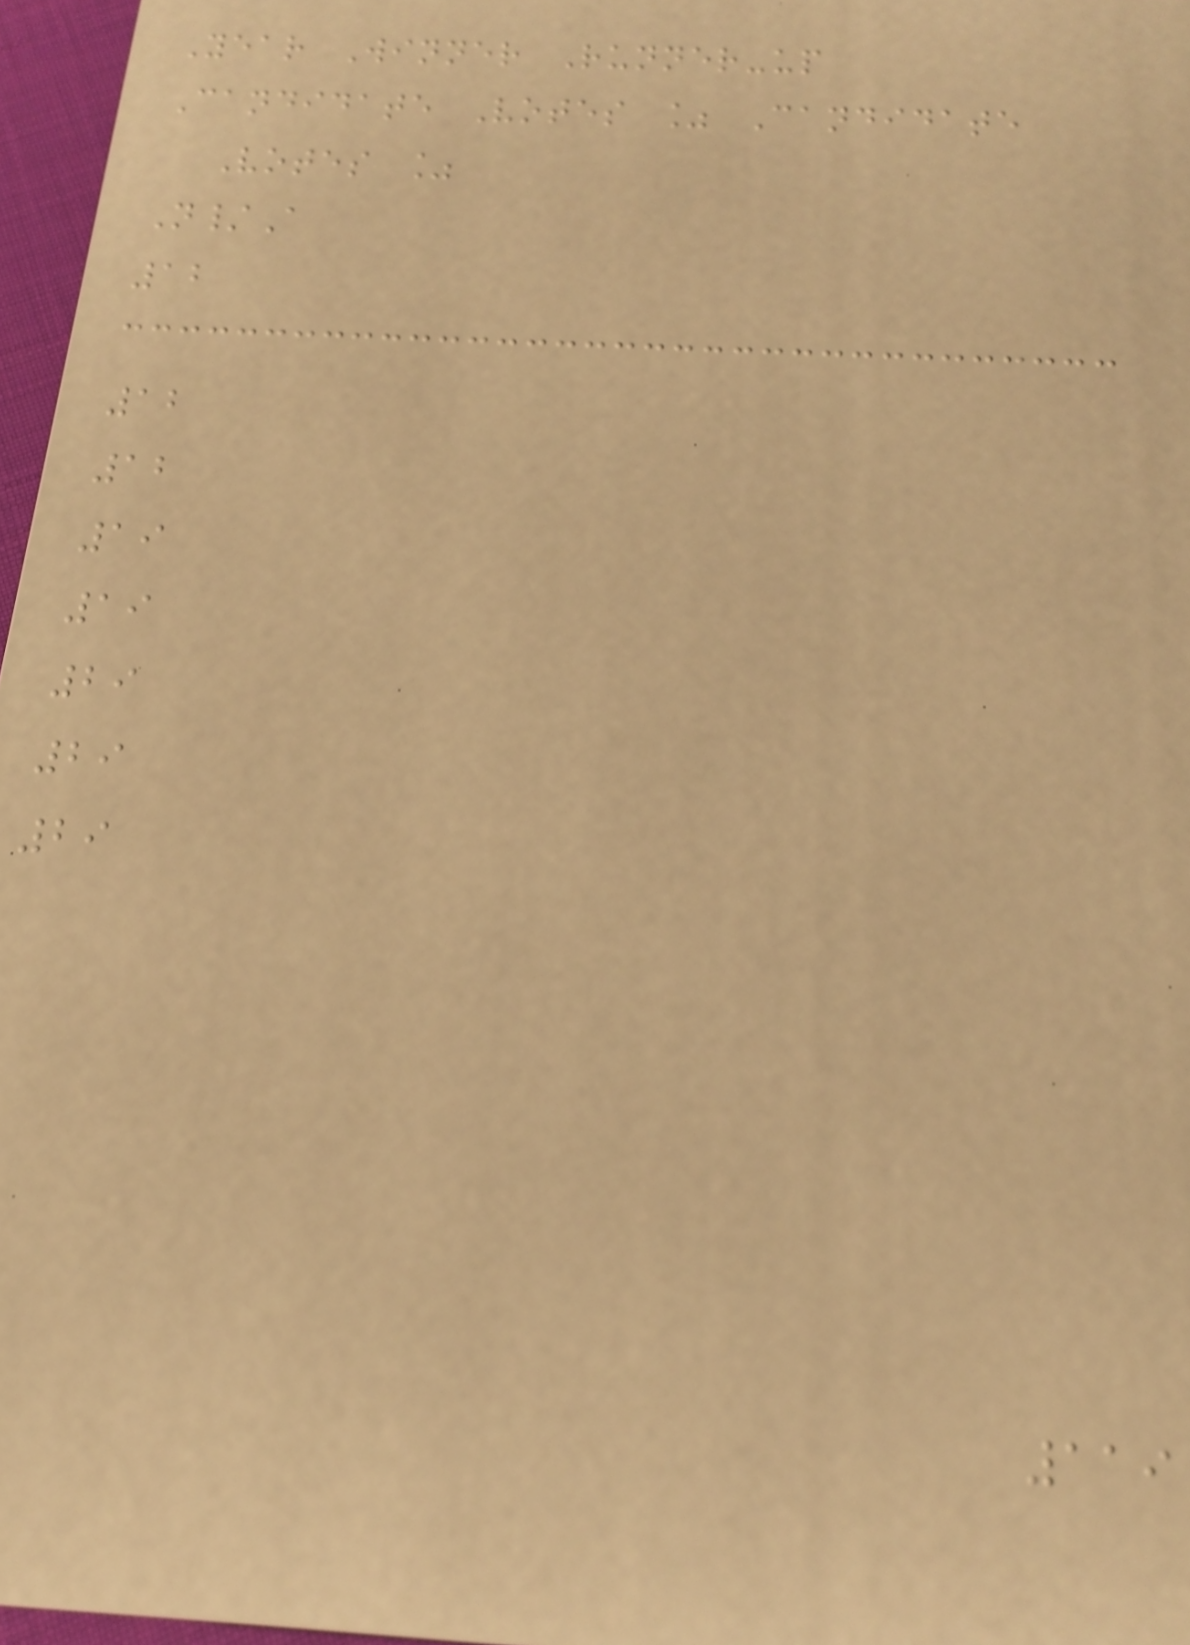Year Winner Runner-up
Candidate Votes % Candidate
Votes %
N/A
12
12
12
19
19
29
29
29
119
